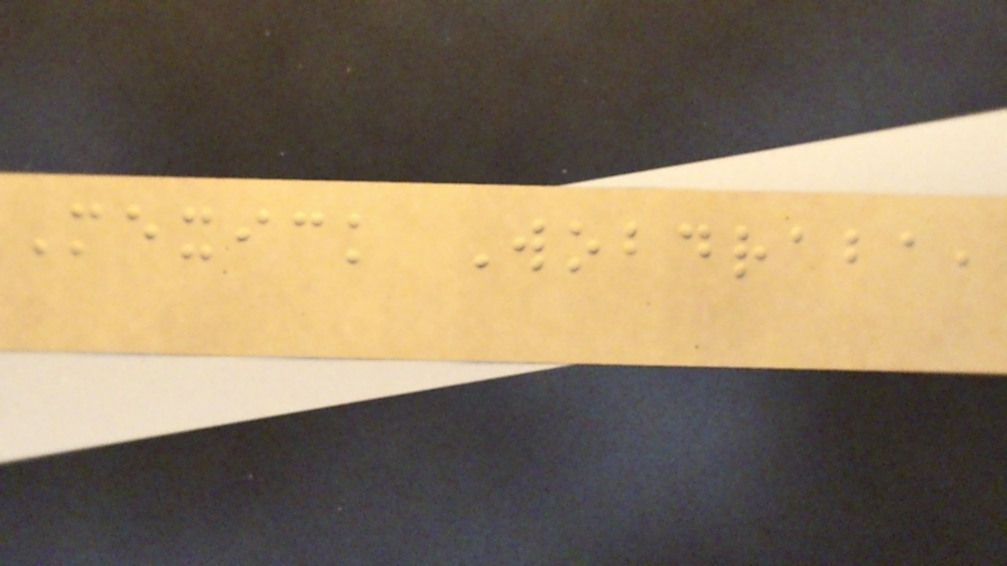Mexick Wobdraba,
